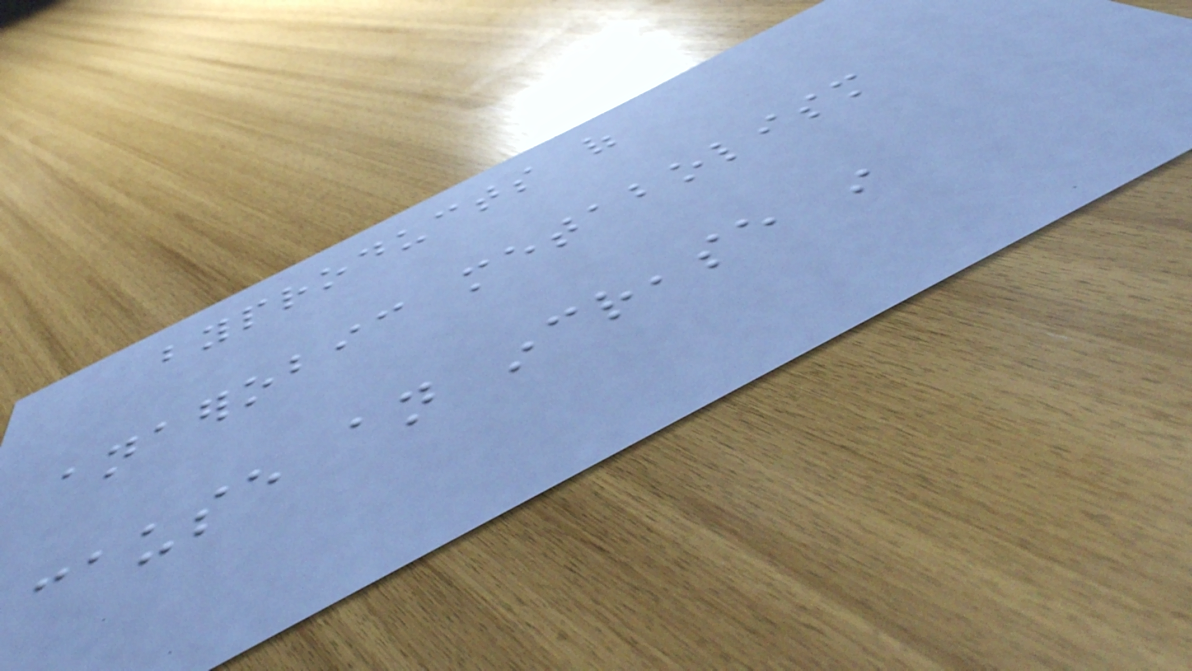byproducts of
anaerobic metabolism
cause an increase in
